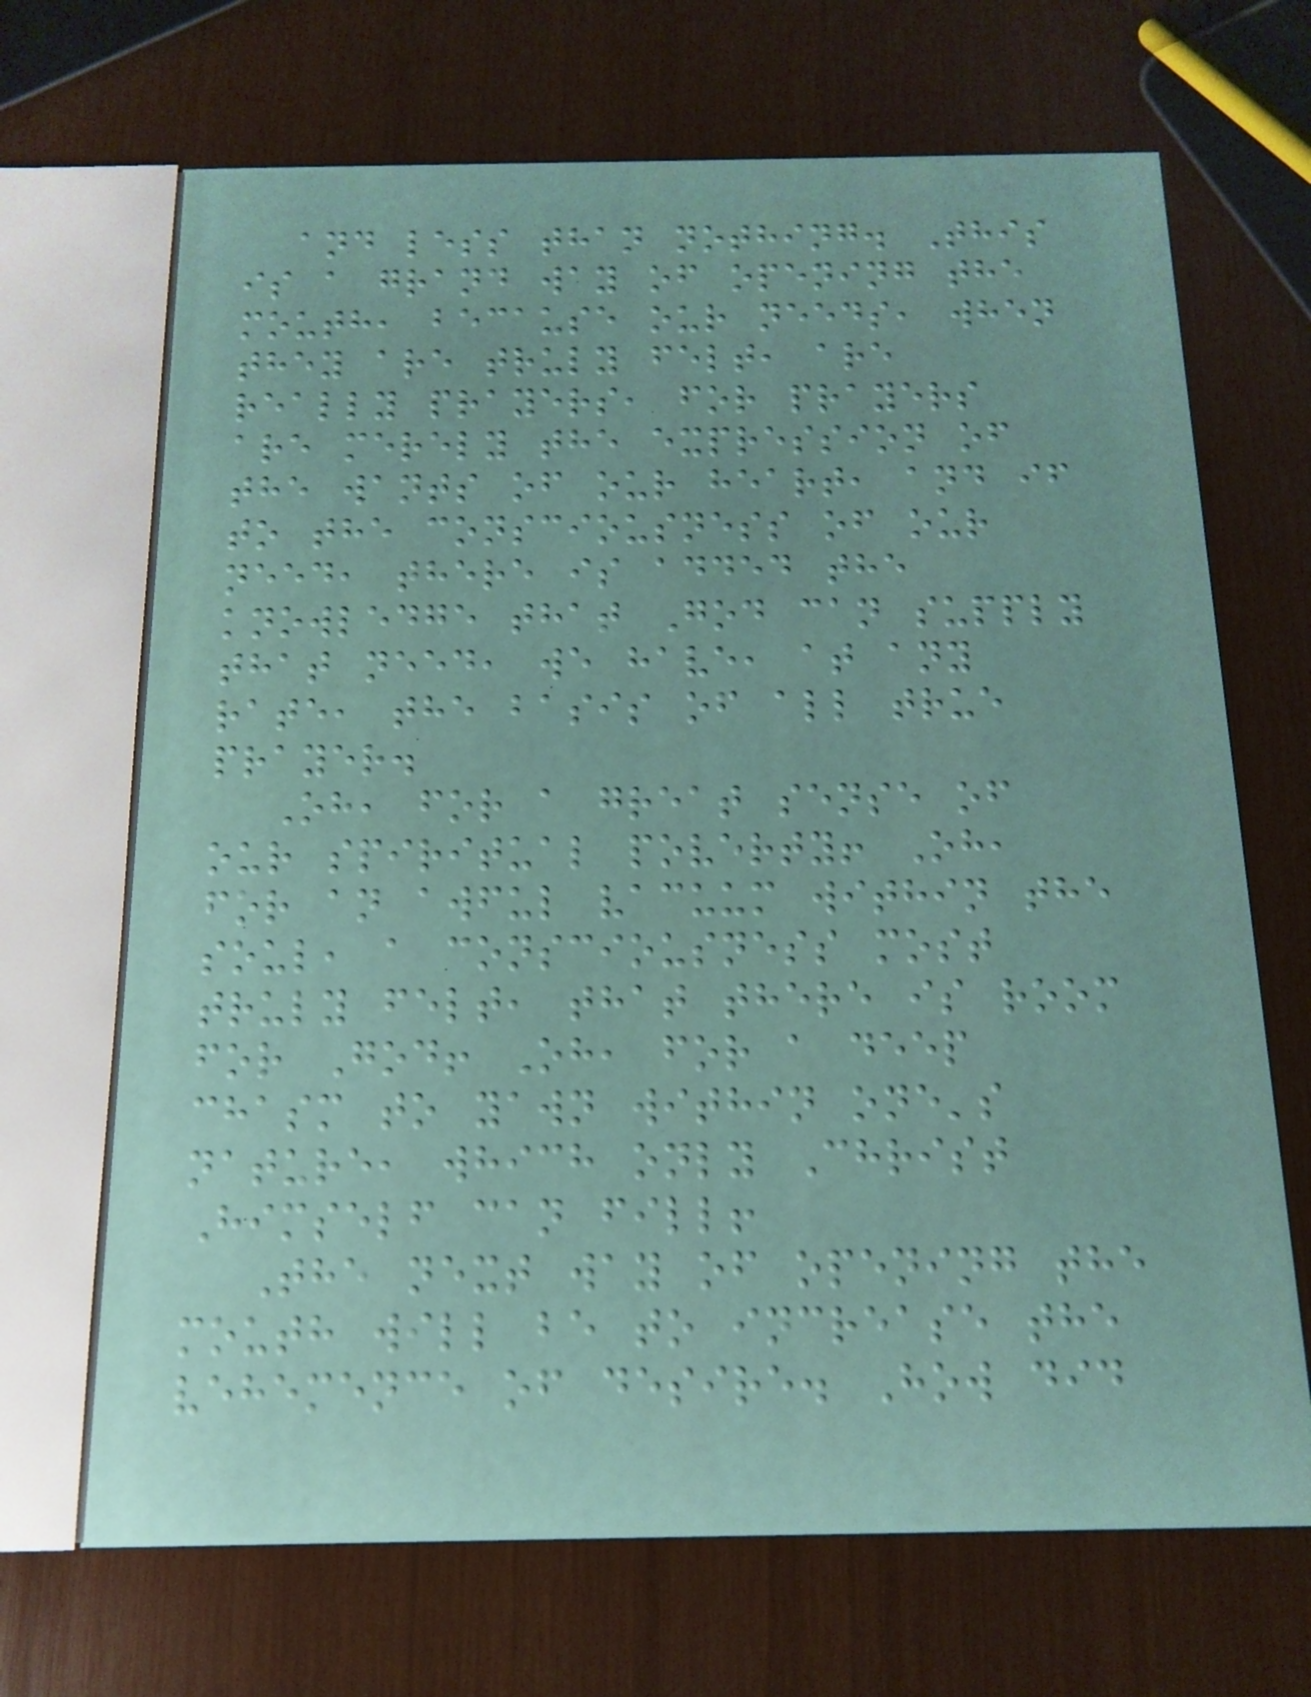and less than nothing. This
is a grand way of opening the
mouth, because our needs, when
they are truly felt, are
really prayers, for prayers
are merely the expression of
the wants of our heart, and if
to the consciousness of our
need, there is added the
knowledge that God can supply
that need, we have, at any
rate, the basis of all true
prayer.
Oh, for a great sense of
our spiritual poverty! Oh,
for an awful vacuum within the
soul, a consciousness most
truly felt, that there is room
for God! Oh, for a deep
chasm to yawn within one's
nature, which only Christ
Himself can fill!
The next way of opening the
mouth will be to increase the
vehemence of desire. How did
